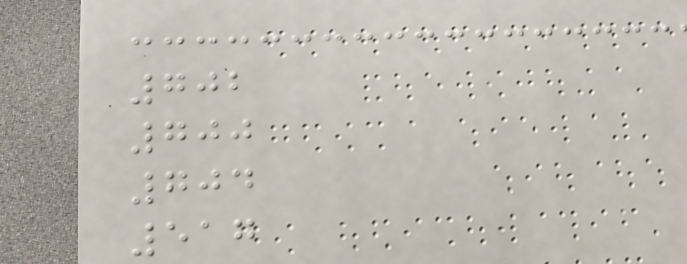702
700
704
517
